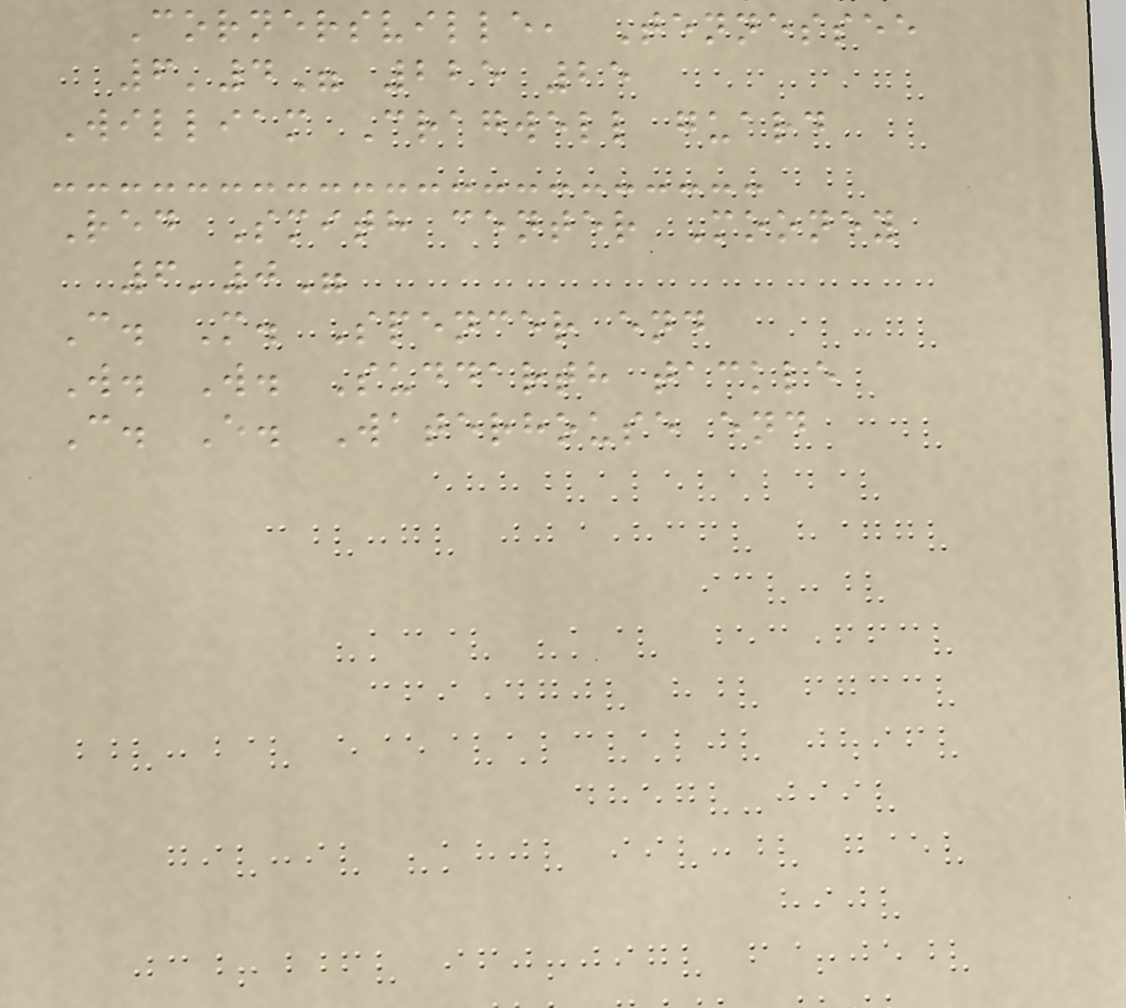Cornersville, Tennessee
6'4" 225 25
William Cragwell guard
Red Smith center Mooney
6'0"
C. M. Spencer end
W. W. Suddarth tackle
C. E. Waterhouse end
